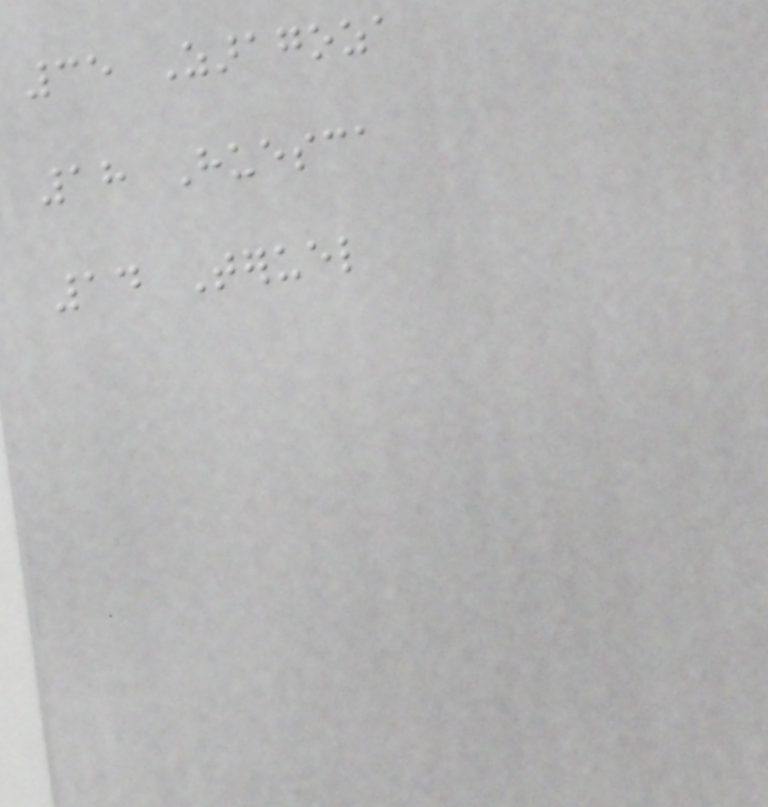35 Zaragoza
18 Huesca
14 Teruel
